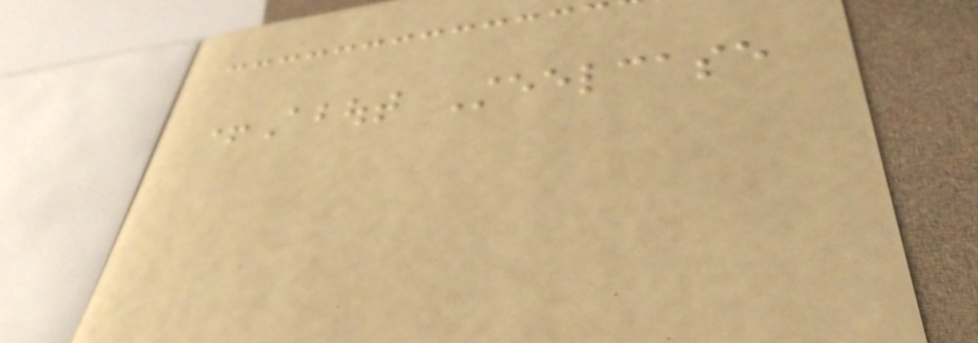+About Steelcase
